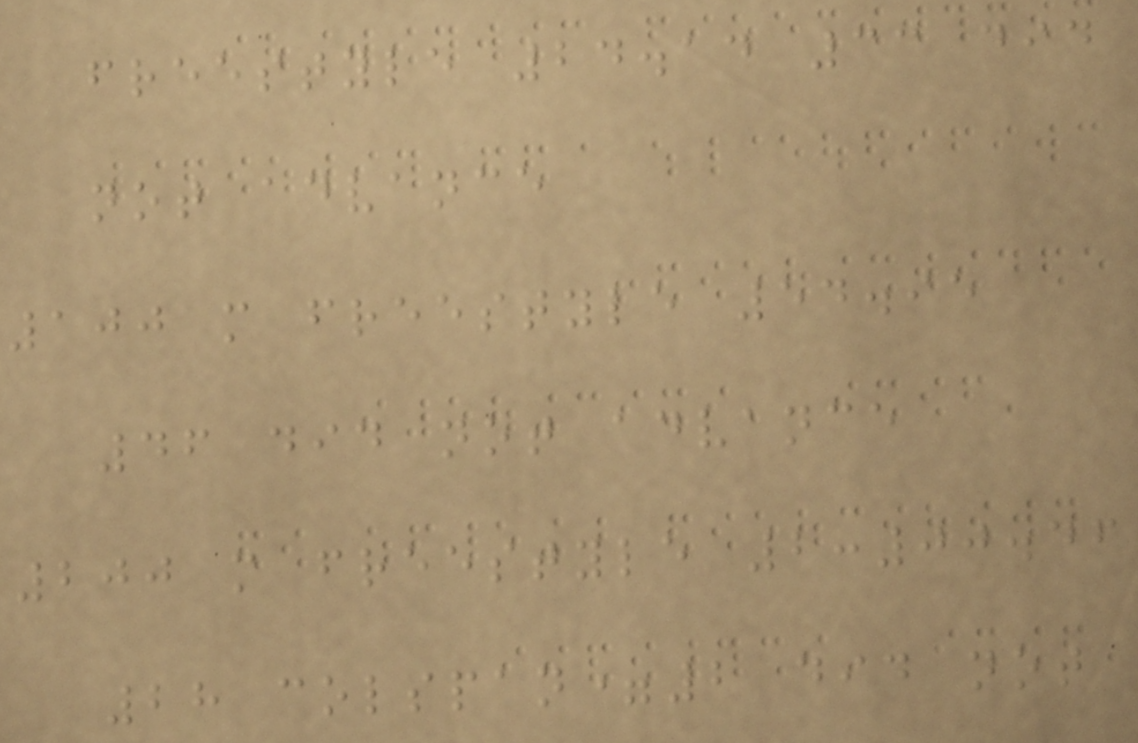freestyle 24.14 33 did
not advance
100 m freestyle 54.95
46 did not advance
200 m freestyle 2:00.46
28 colspan=2 did not
